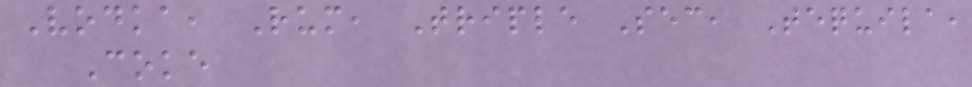Vodka, Rum, Triple Sec, Tequila,
Coke
